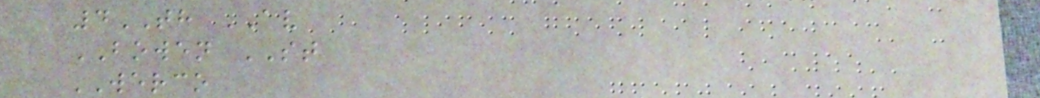4TH AV
BOWEN ST
WERCO
